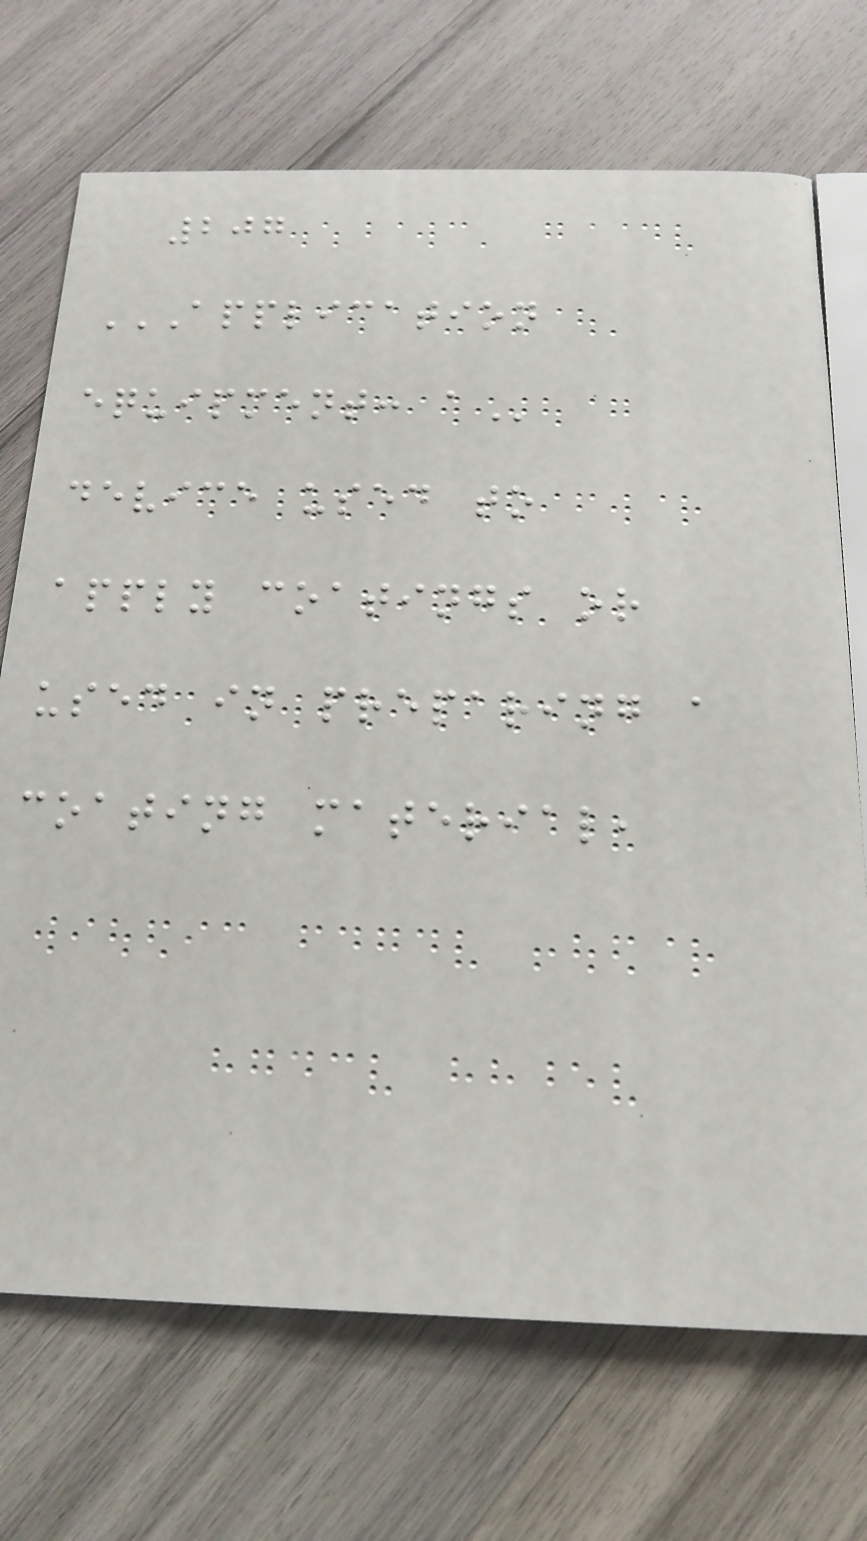207
APPLICATION
EQUIPMENT: A
device used to
apply coatings or
used in preparing a
coating material,
